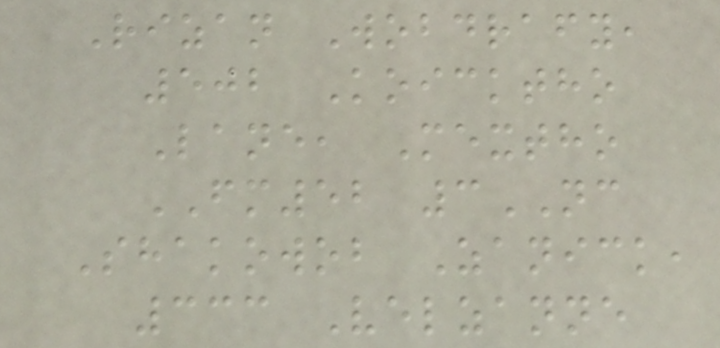Rizan Wobdrafy,
502 Koicktho
Lane, Mextho
FM52 3NC
Shakowob Zanick,
333 Velzanne
